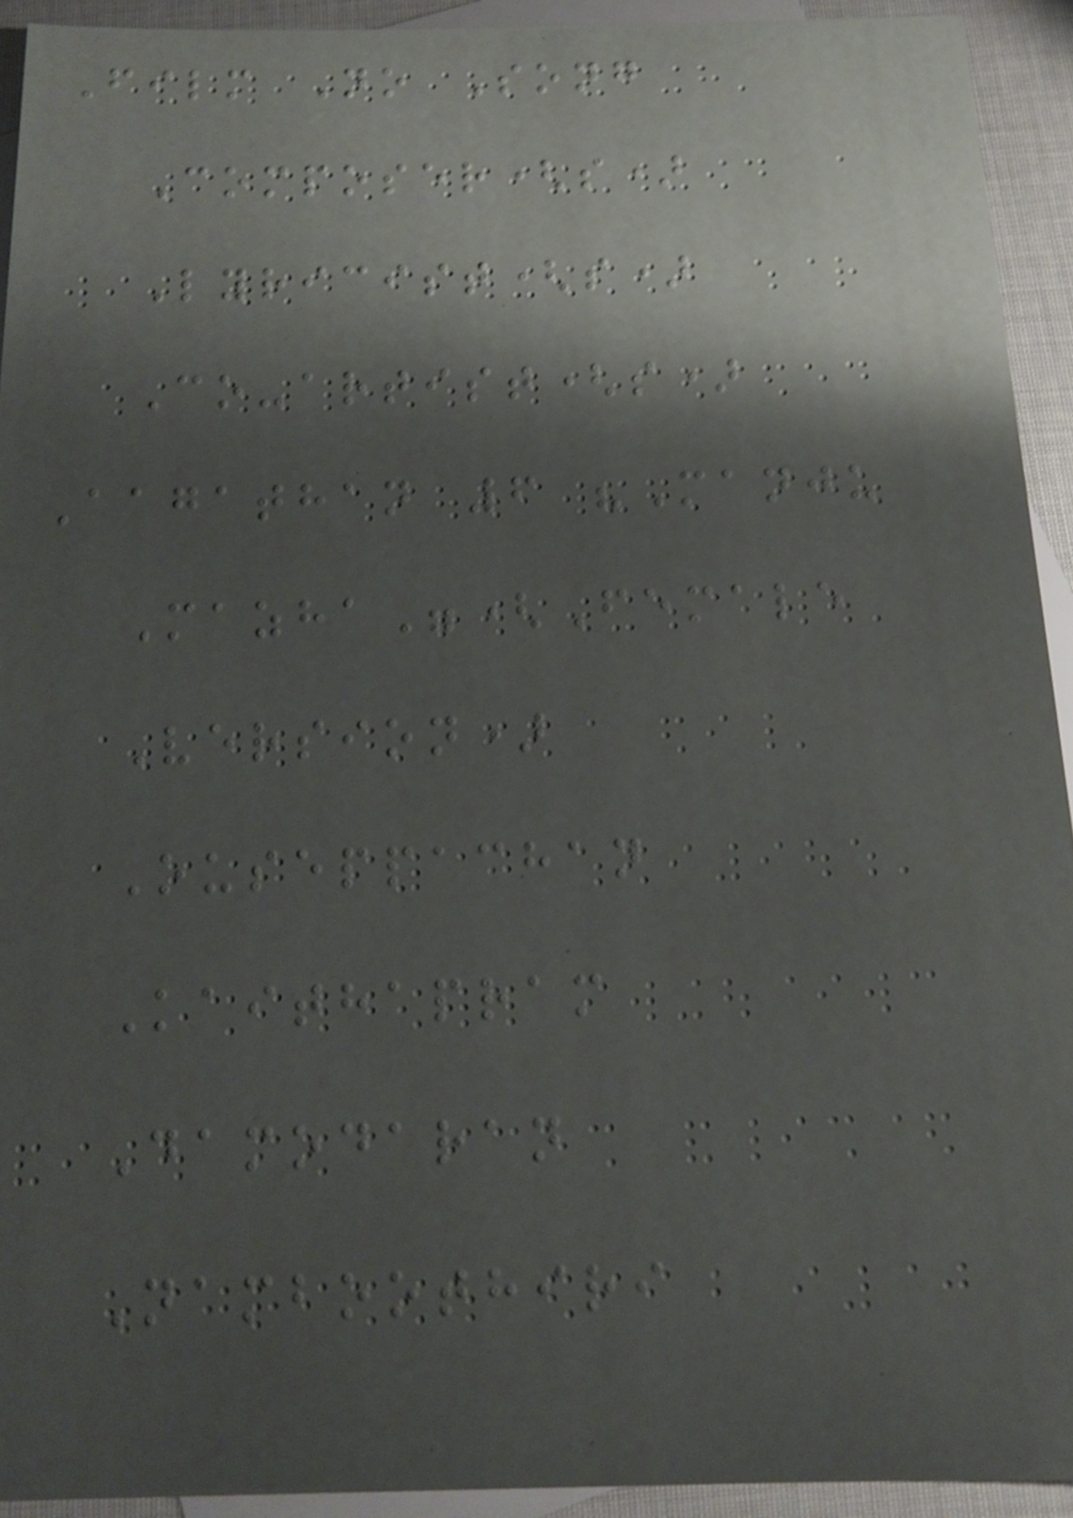Film No Song
Composer(s)
Lyricist(s)
Co-artist(s)
Aagathan 6 "Manju
Mazha"(Female
Version)
Ouseppachan
Kaithapram
Damodaran
Namboothiri
